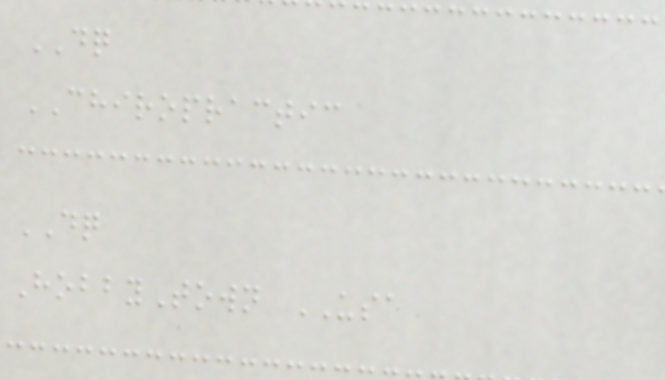DQ
CHIROPRACTIC
DQ
HobbyTown USA
